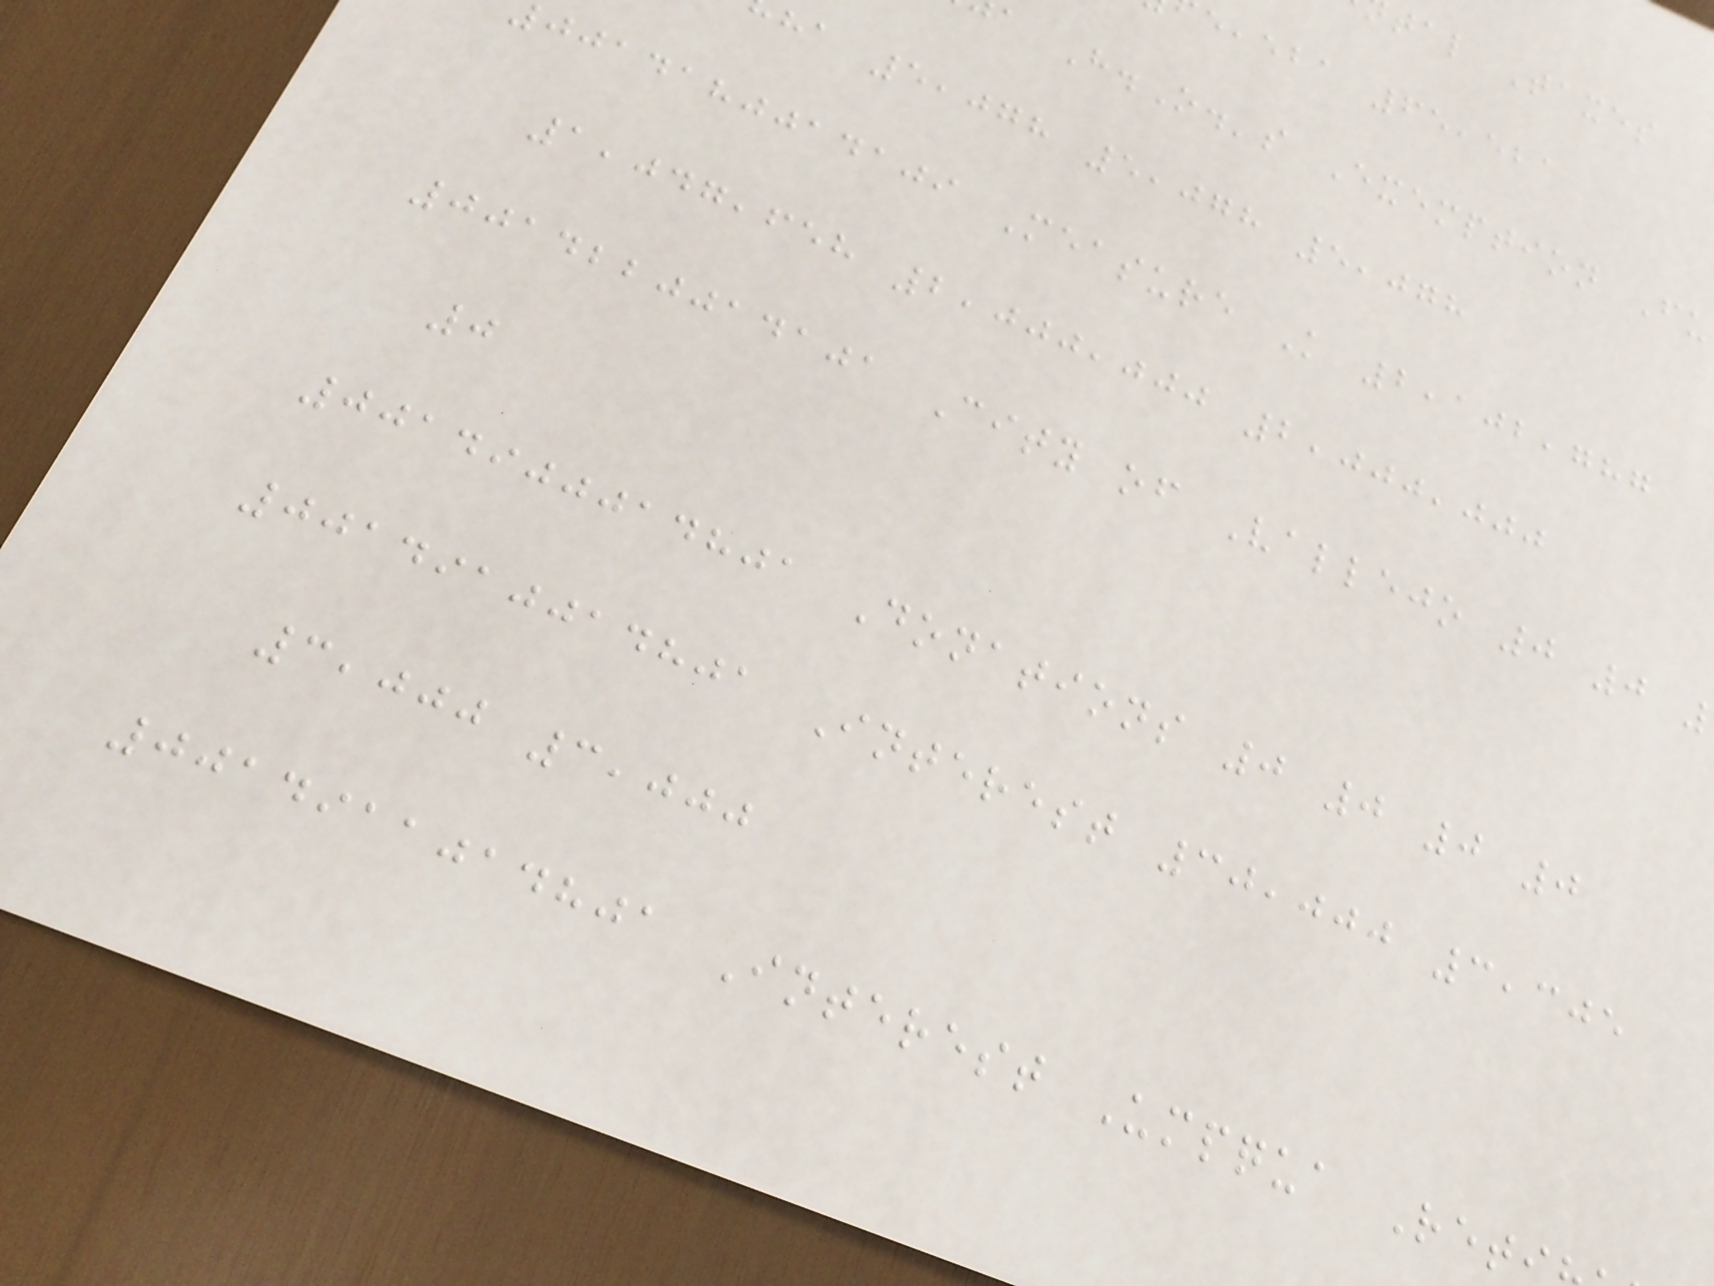tal Taxes
,eba 65,521
a H.O.'s Exemption Fu
ha 5,078 5,078 5,078
jjadahjjadaji Measure K 2,102,787
1,047,658 2,000,000 2,000,000
0014220014101 City of Vallejo 0 0
0
0014900014801 Donations 0 0 0 0
0014910014801 Interest 30,000 3,305
3,000 3,000
0014911014801 Interest Umpqua Ret
